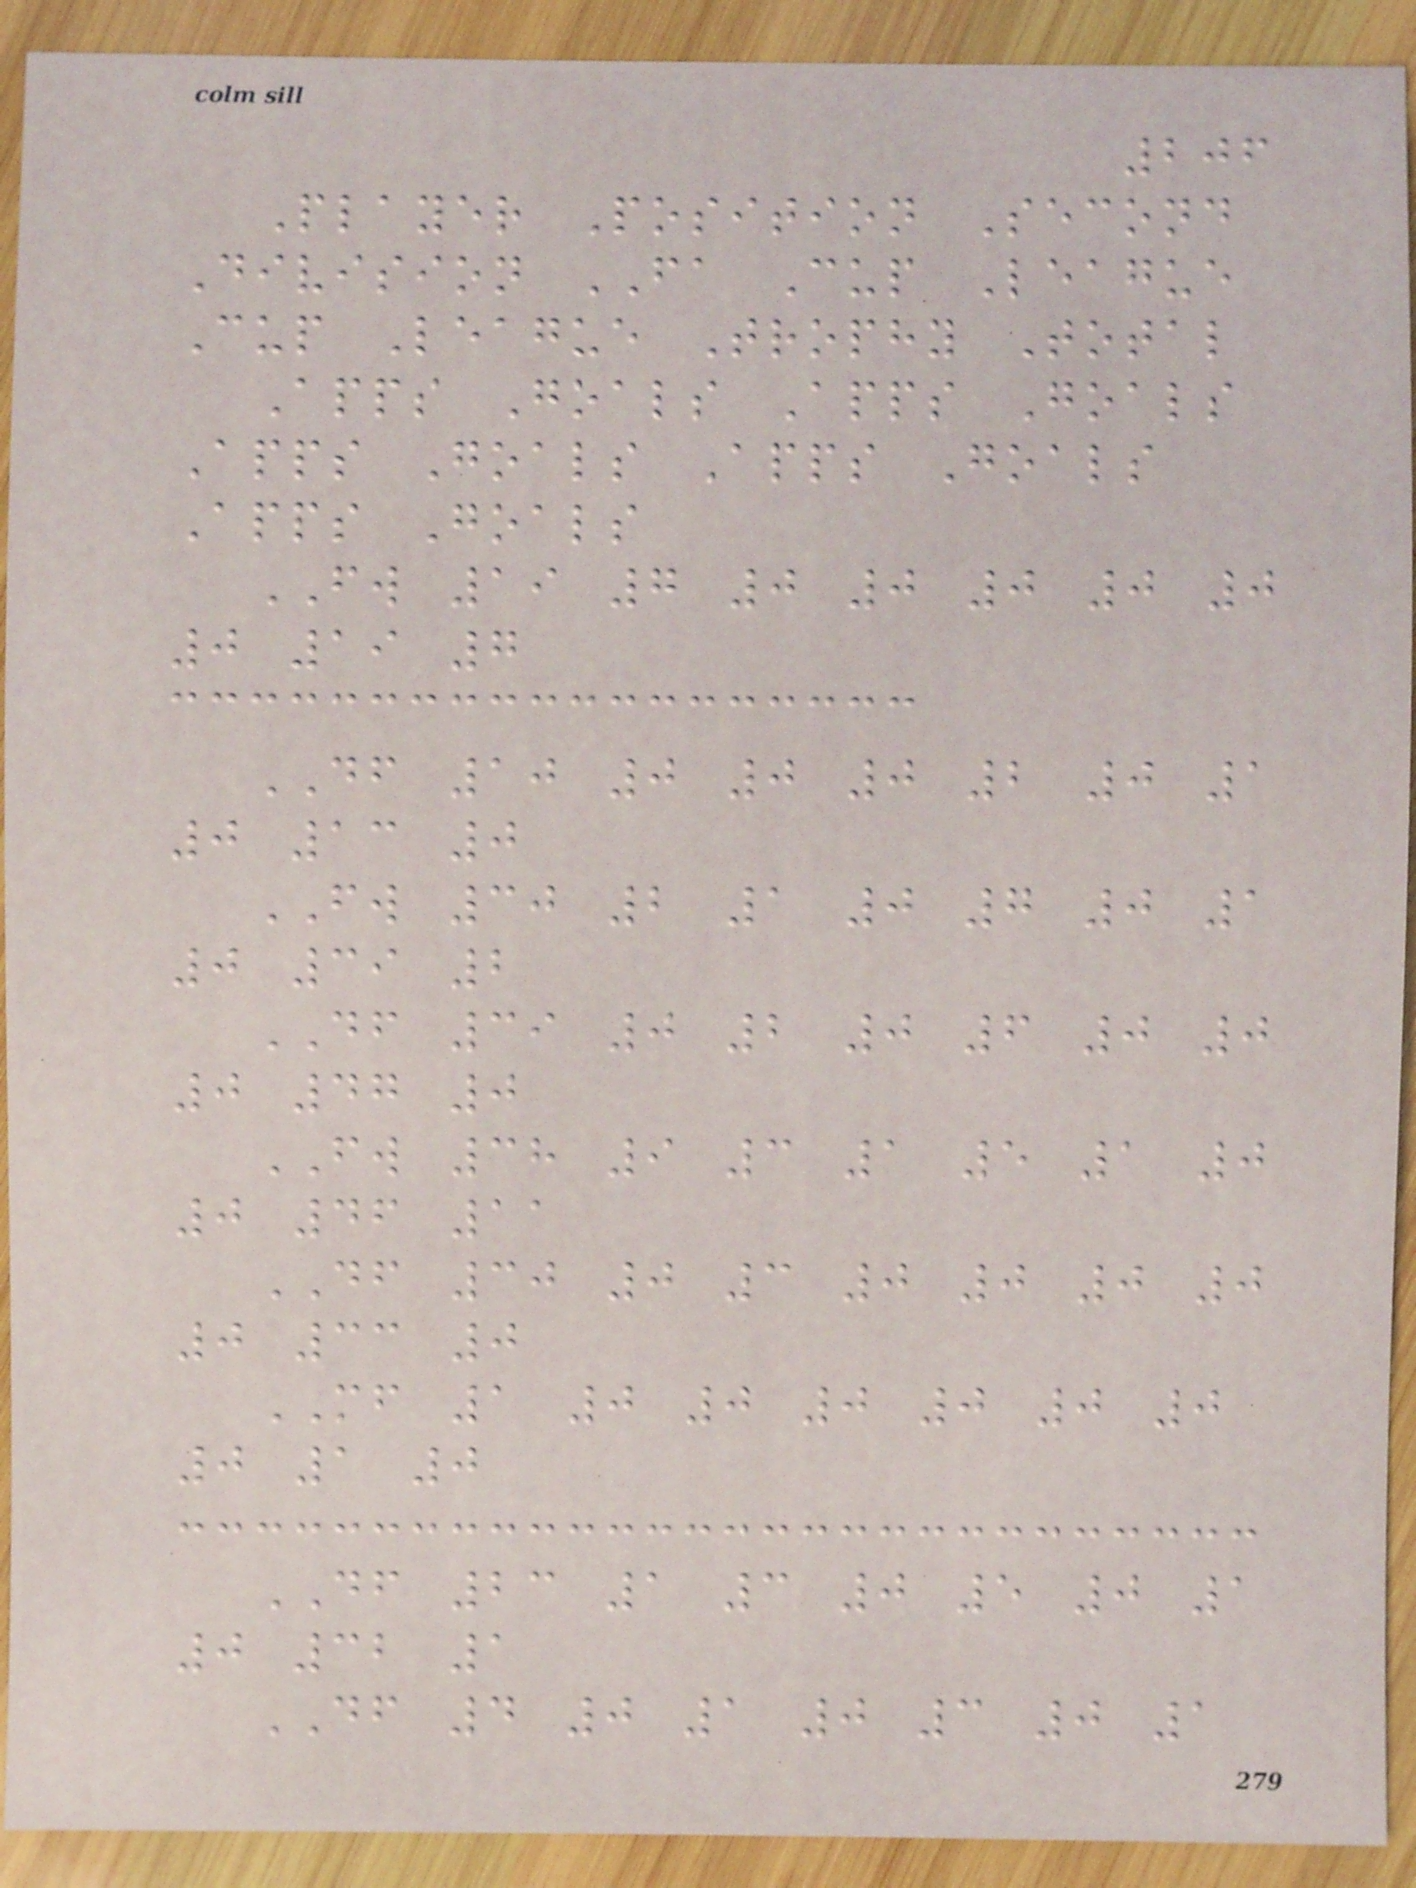206
Player Position Second
Division FA Cup League
Cup League Trophy Total
Apps Goals Apps Goals
Apps Goals Apps Goals
Apps Goals
FW 19 7 0 0 0 0 0
0 19 7
DF 10 0 0 0 2 0 1
0 13 0
FW 30 2 1 0 7 0 1
0 39 2
DF 39 0 2 0 6 0 0
0 47 0
FW 38 9 3 1 5 1 0
0 46 11
DF 30 0 3 0 0 0 0
0 33 0
MF 1 0 0 0 0 0 0
0 1 0
DF 23 1 3 0 5 0 1
0 32 1
DF 4 0 1 0 3 0 1
